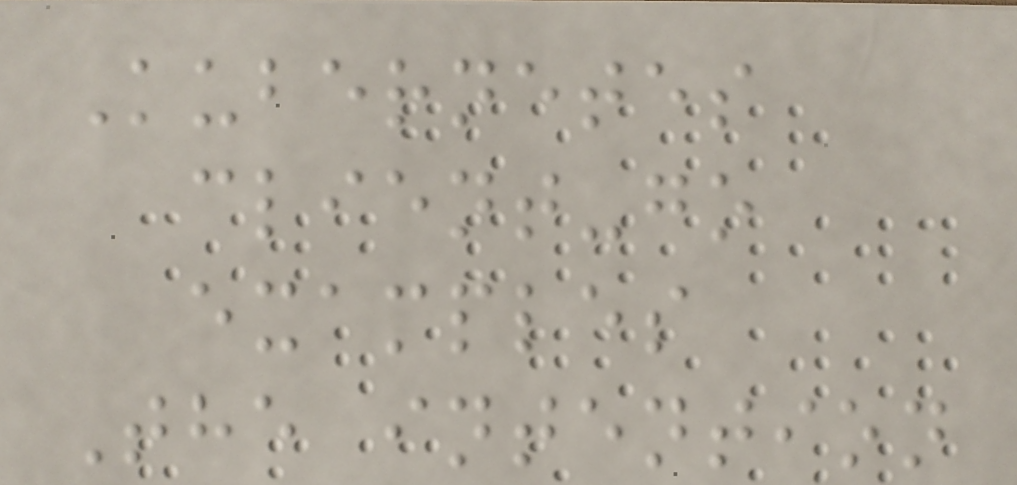Kubernetes
client-go
examples
The intention
